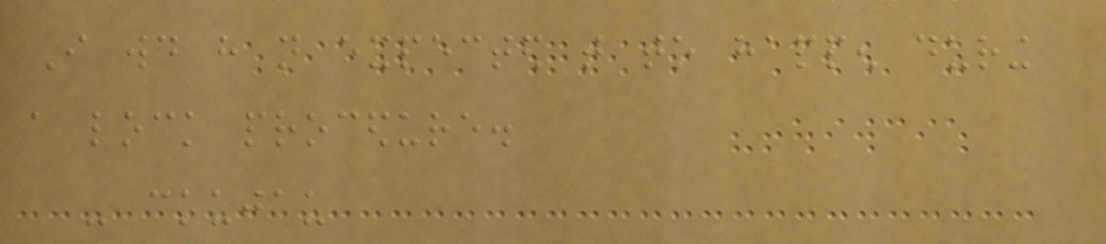I would have not expected that to happen during
a lock procedure.
- ckujau
